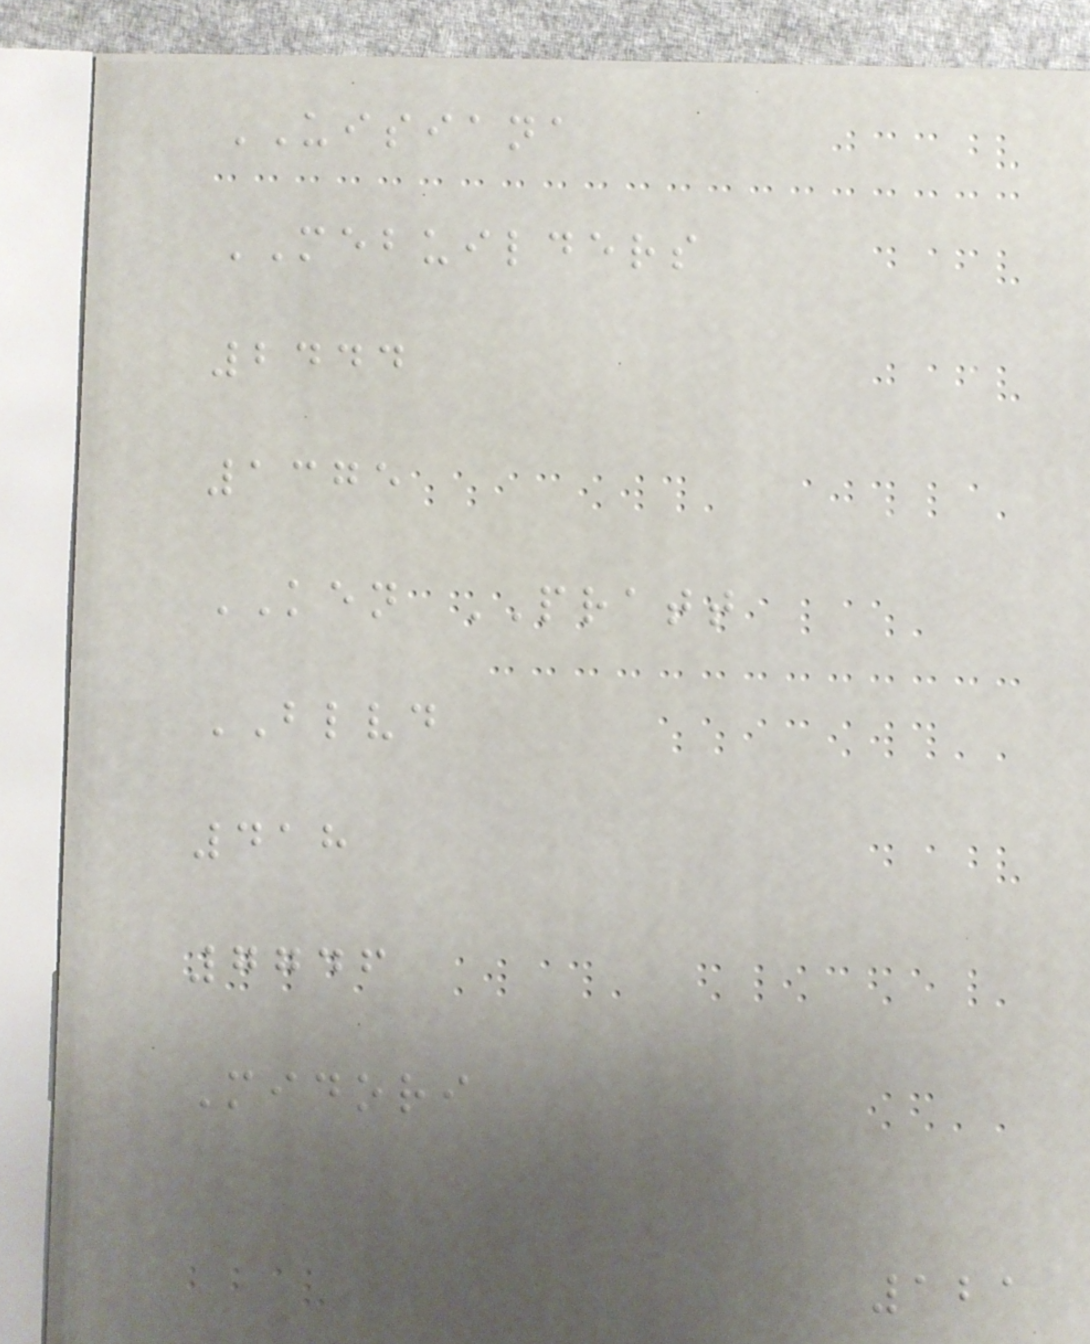UISIANA
MEBUILDERS
2444
1375
KEN PRATT
BLVD
418
7746
Midori
121
